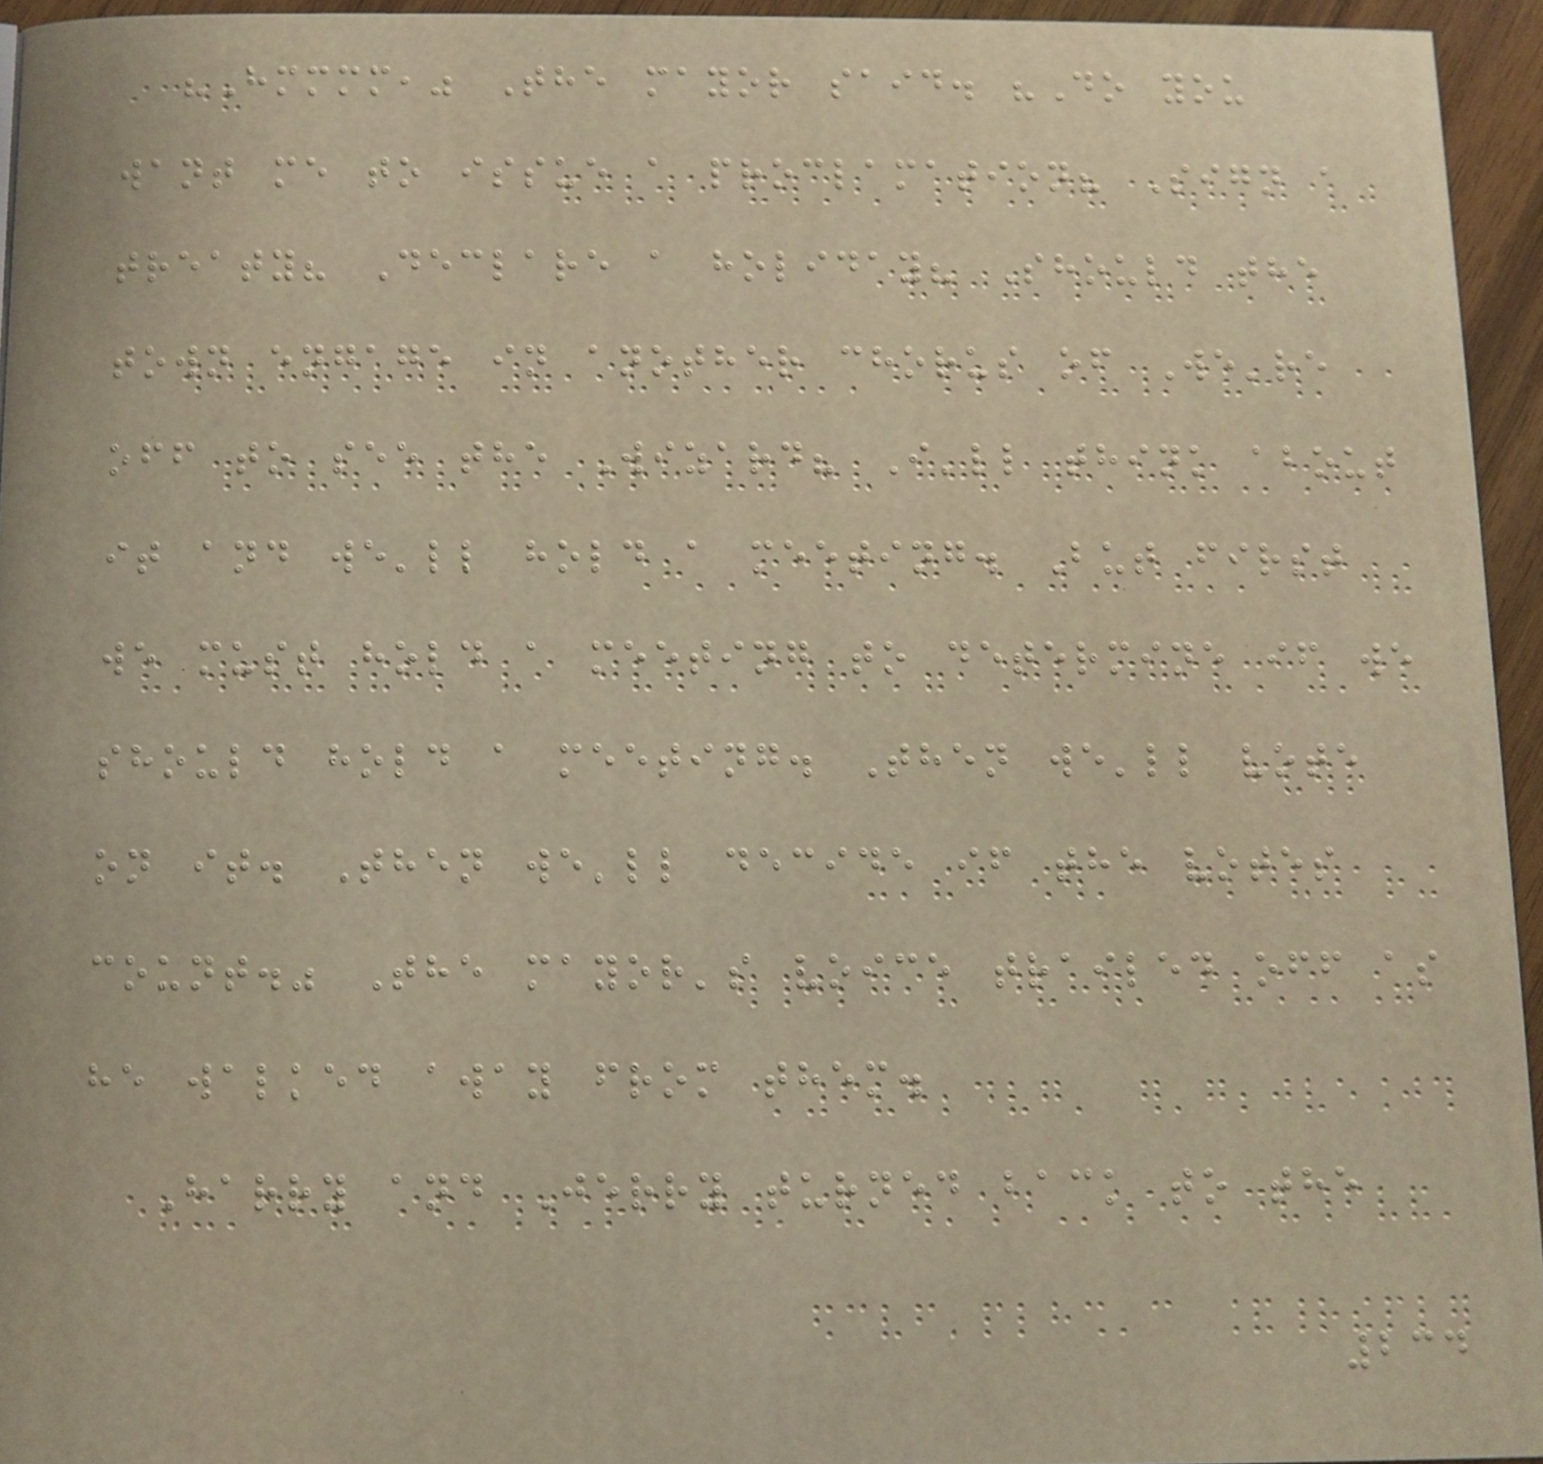"Hmmmm," The mayor said. "Do you
want me to issue a proclamation? Sign a
treaty? Declare a holiday? Should the
town engage in another chorus of We're
off to see the Wizard? I'll think about
it and we'll hold a meeting. But first
we must hold a meeting to determine if we
should hold a meeting. Then we'll vote
on it. Then we'll decide if the votes
count." The mayor's voice trailed off as
he walked away from them.
Harry and Jerry turned back to the
234
